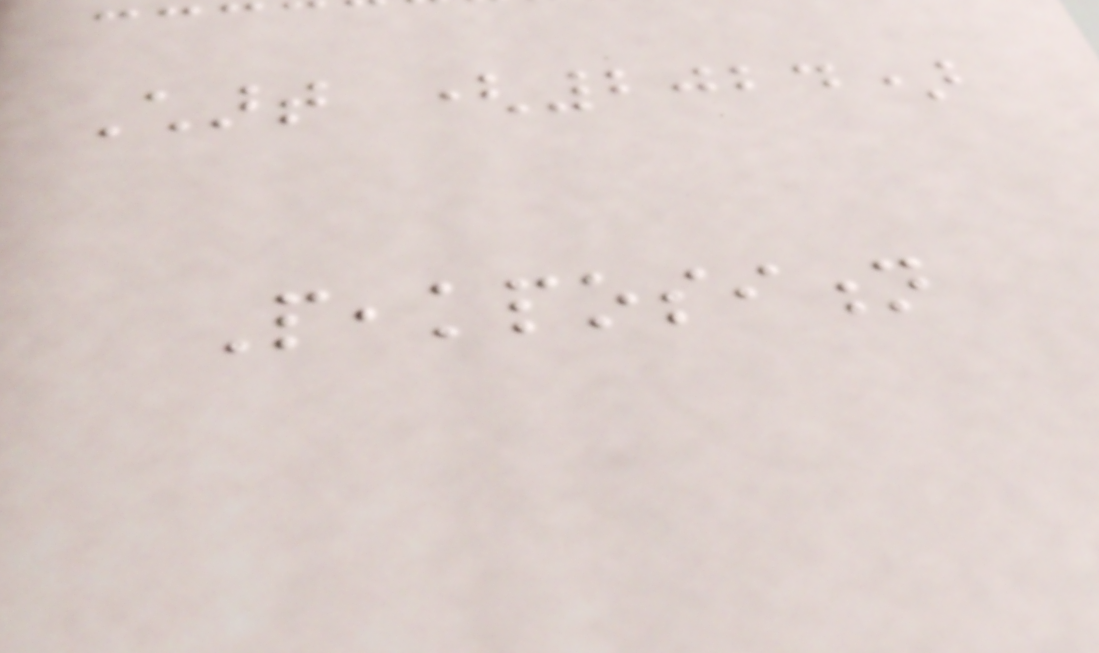Chart (2024)
Peakposition
